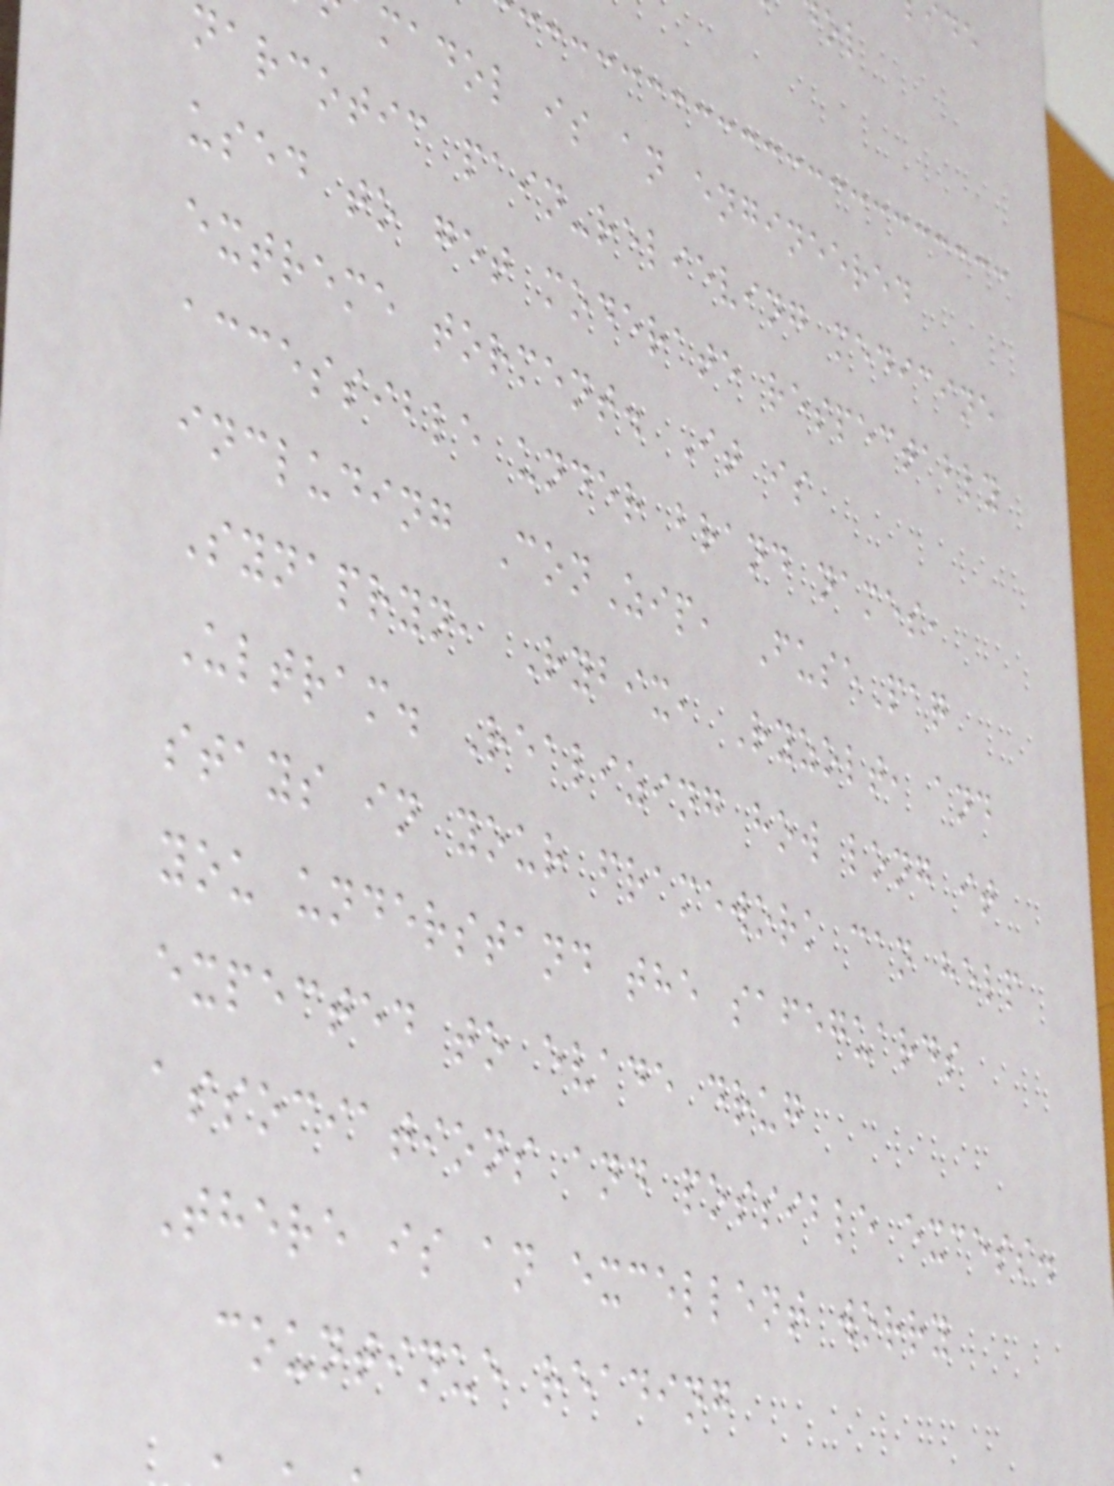madol is an engineered
narcotic pain-relieving medicine
used to get moderate respectably
extreme torment. It is
accessible under brand names,
including ConZip, FusePaq
Synapryn, Rybix, Ryzolt, and
Ultram. Realizing how long it
stays in your framework can help
you understand the safeguards
expected to evade drug
associations and possible excess.
There is an excellent worry
countinue reading
